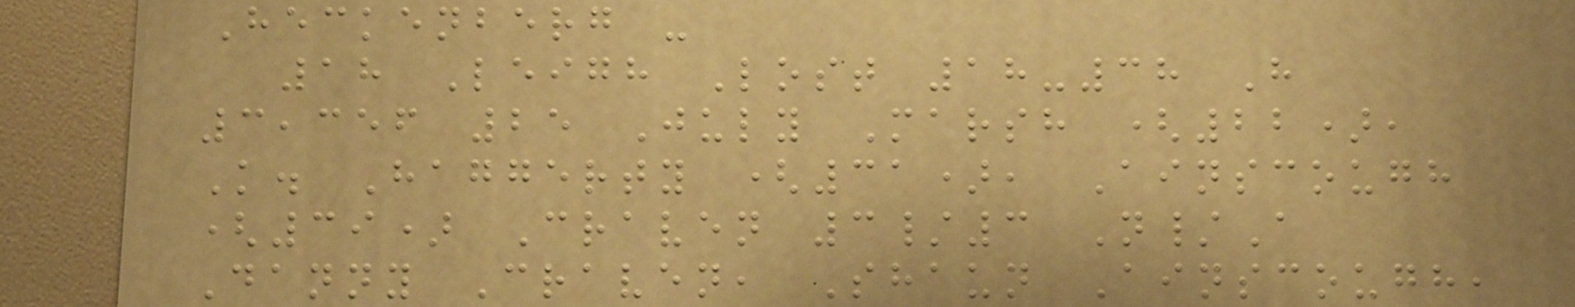Heckenberg -
18 Leigh Lost 18-38 H
3,356 25 July Marsh (22),
K. Haggerty (31), Ainscough
(39) Craven 3/3 N/A
Danny Craven, Shaun Ainscough,
